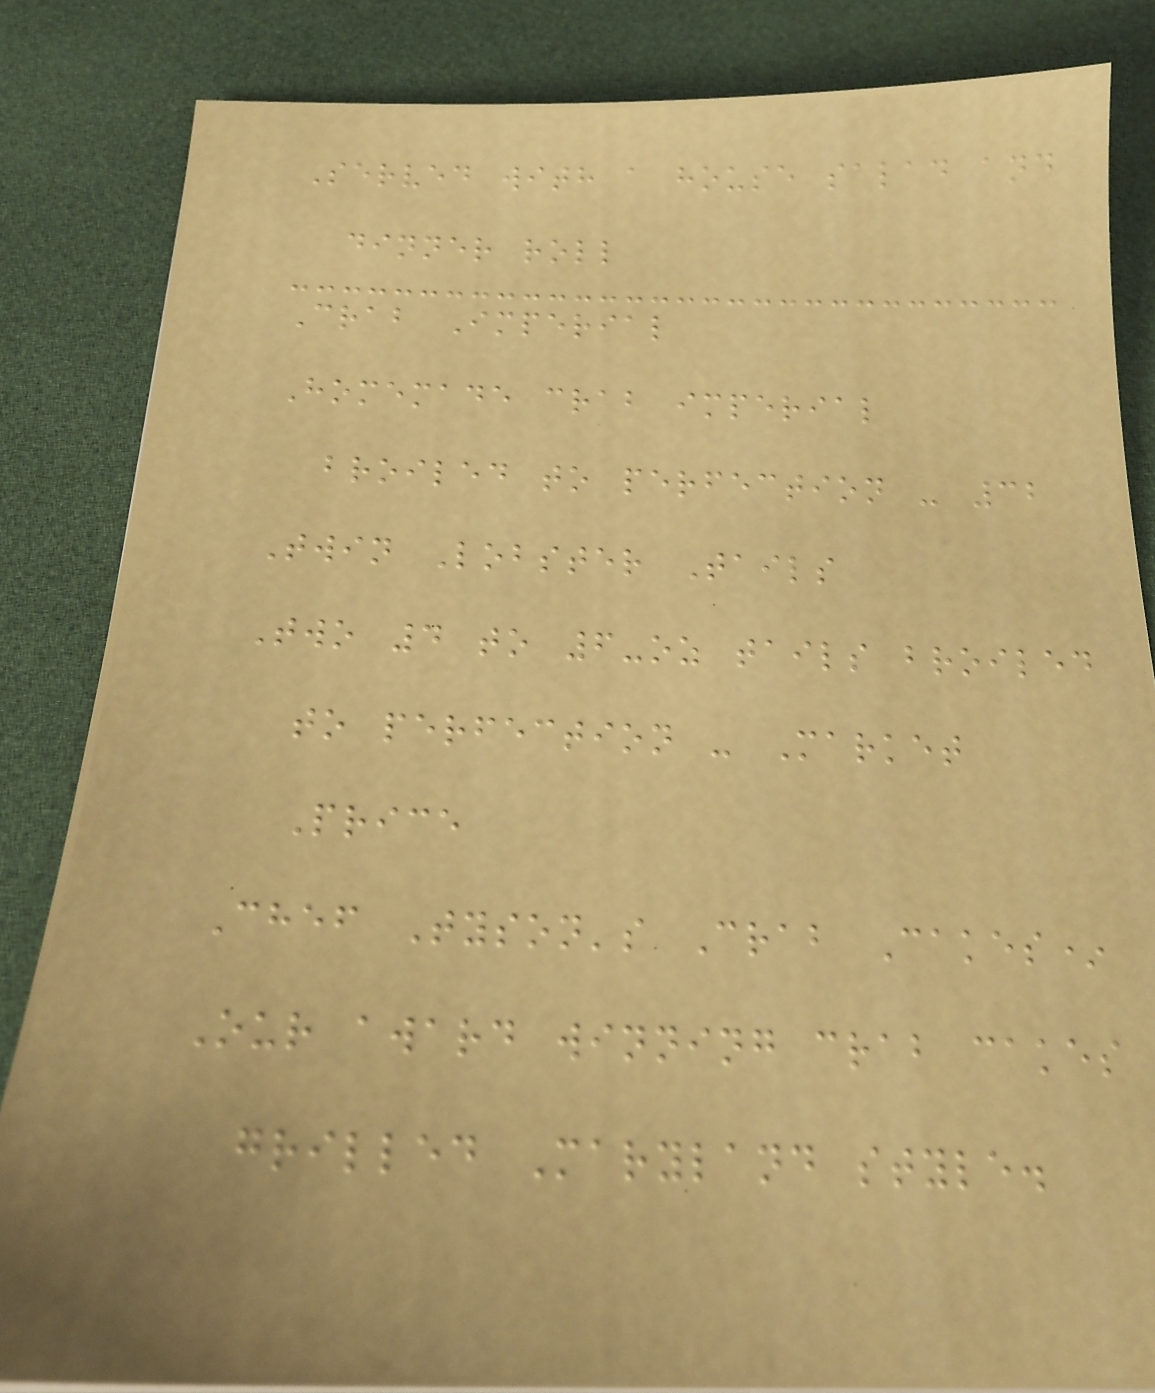Served with a house salad and
dinner roll
Crab Imperial
Homemade crab imperial
broiled to perfection - 32
Twin Lobster Tails
Two 4 to 6-oz tails broiled
to perfection - Market
Price
Chef Tyson's Crab Cakes*
Our award winning crab cakes
grilled Maryland style.
